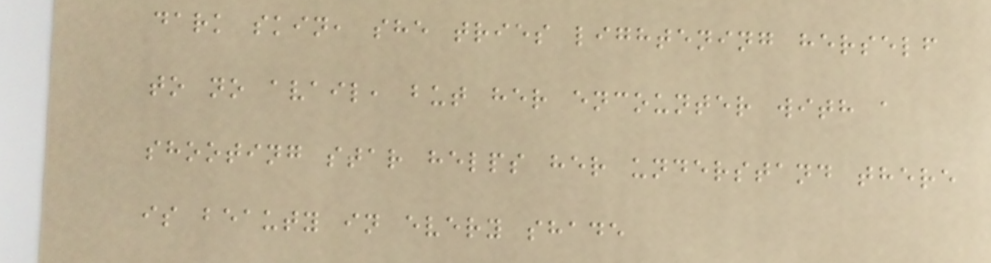dark skin, she tries lightening herself
to no avail, but her encounter with a
shooting star helps her understand there
is beauty in every shade
